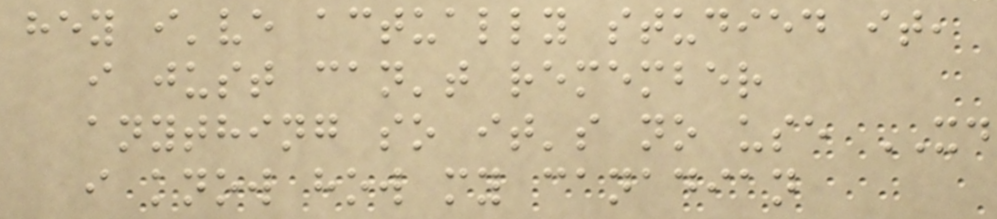hey i've actually studied it,
i just can't remember
anything so it's no use XD
i know how my canadian
